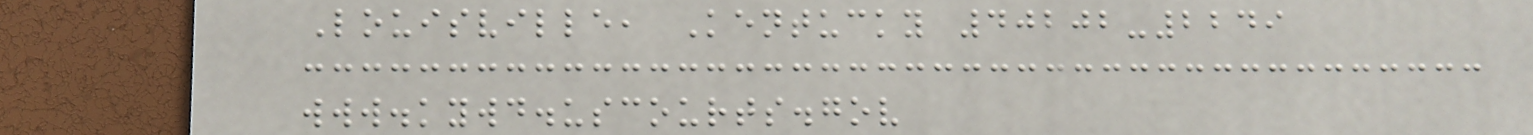Louisville, Kentucky 40202-2249
www.kywd.uscourts.gov
